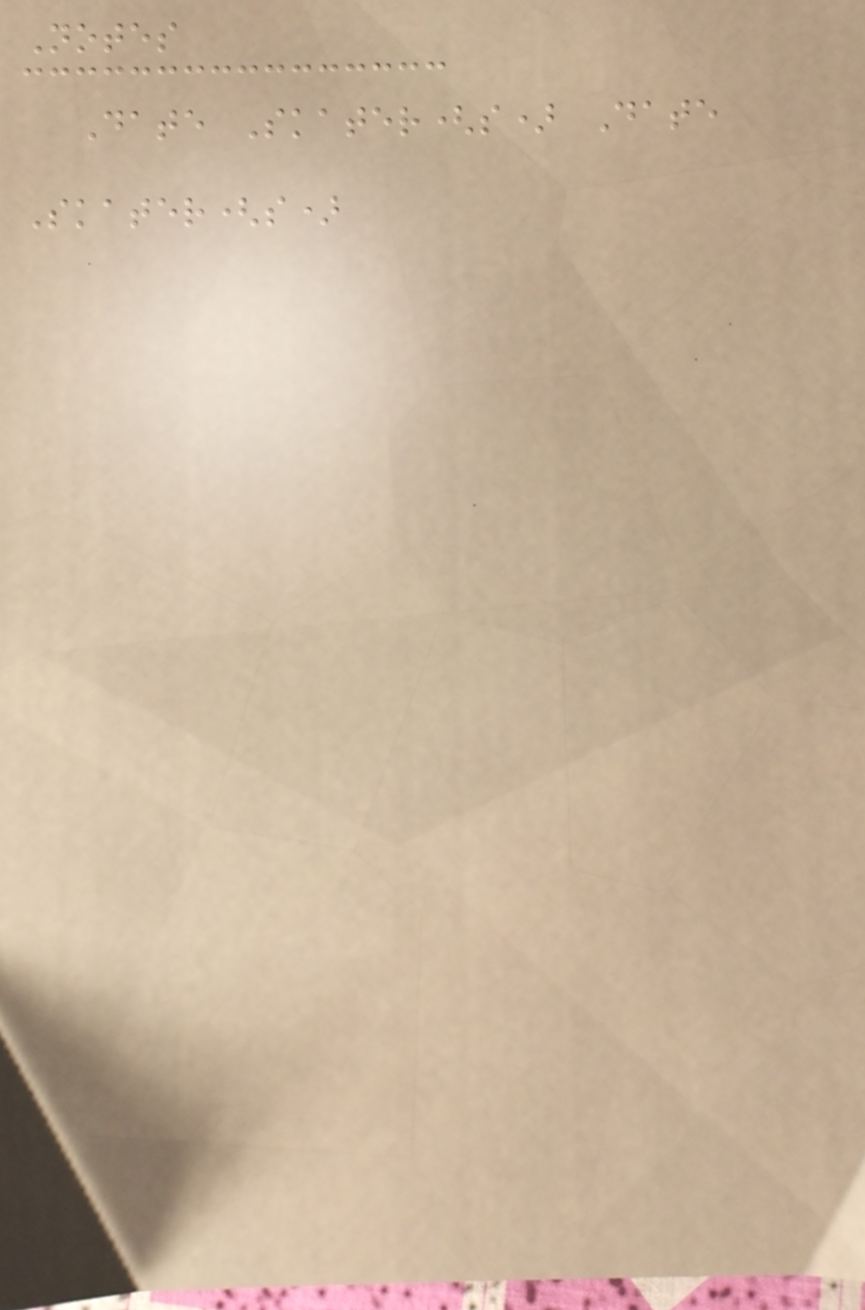Notes
Date Skater(s) Date
Skater(s)
